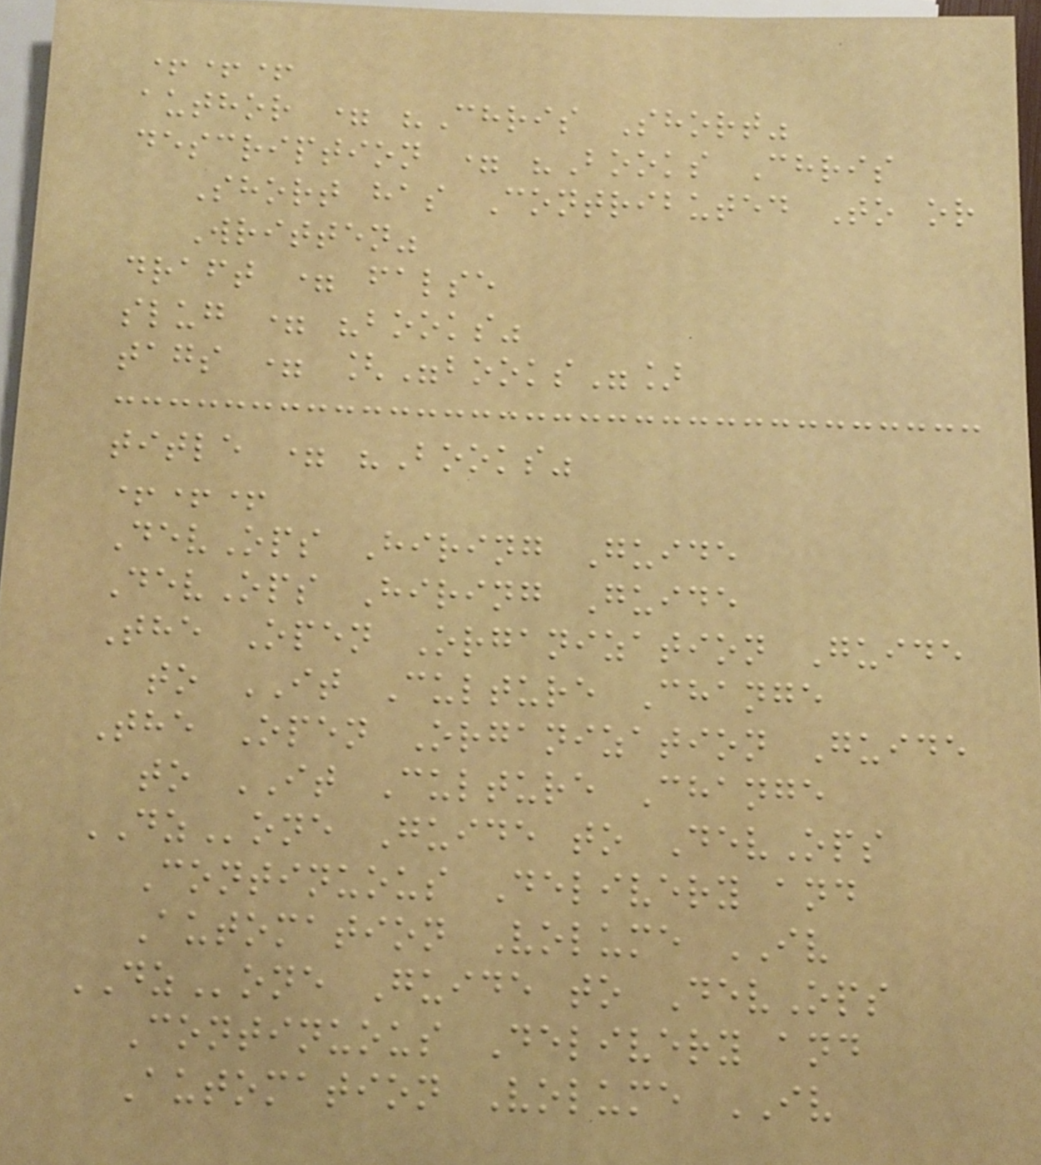+++
author = "Chris Short"
description = "Books Chris
Short has Contributed To or
Written"
draft = false
slug = "books"
tags = ["books"]
title = "Books"
+++
DevOps Hiring Guide
DevOps Hiring Guide
The Open Organization Guide
to IT Culture Change
The Open Organization Guide
to IT Culture Change
DZone Guide to DevOps
Continuous Delivery and
Automation Volume IV
DZone Guide to DevOps
Continuous Delivery and
Automation Volume IV
